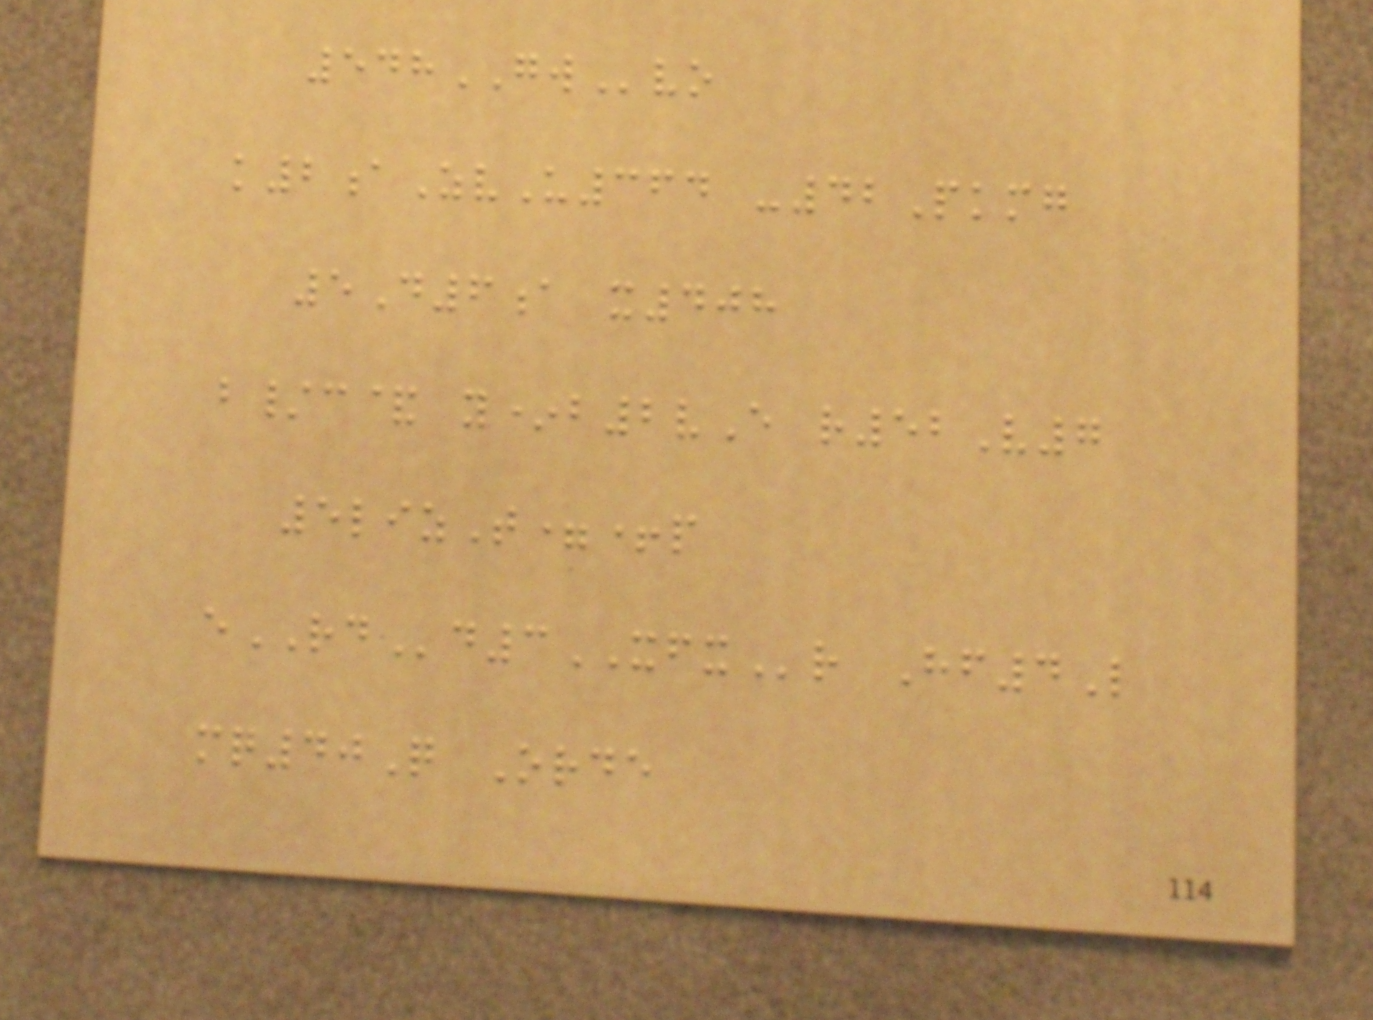548GWvo
k2aZvU364 -42Pkmg
5D6a x408
b/c& y*b2vE r52V7
5lizT=+p
eRDd3XFXr Hf4L
mq40Q Orde
